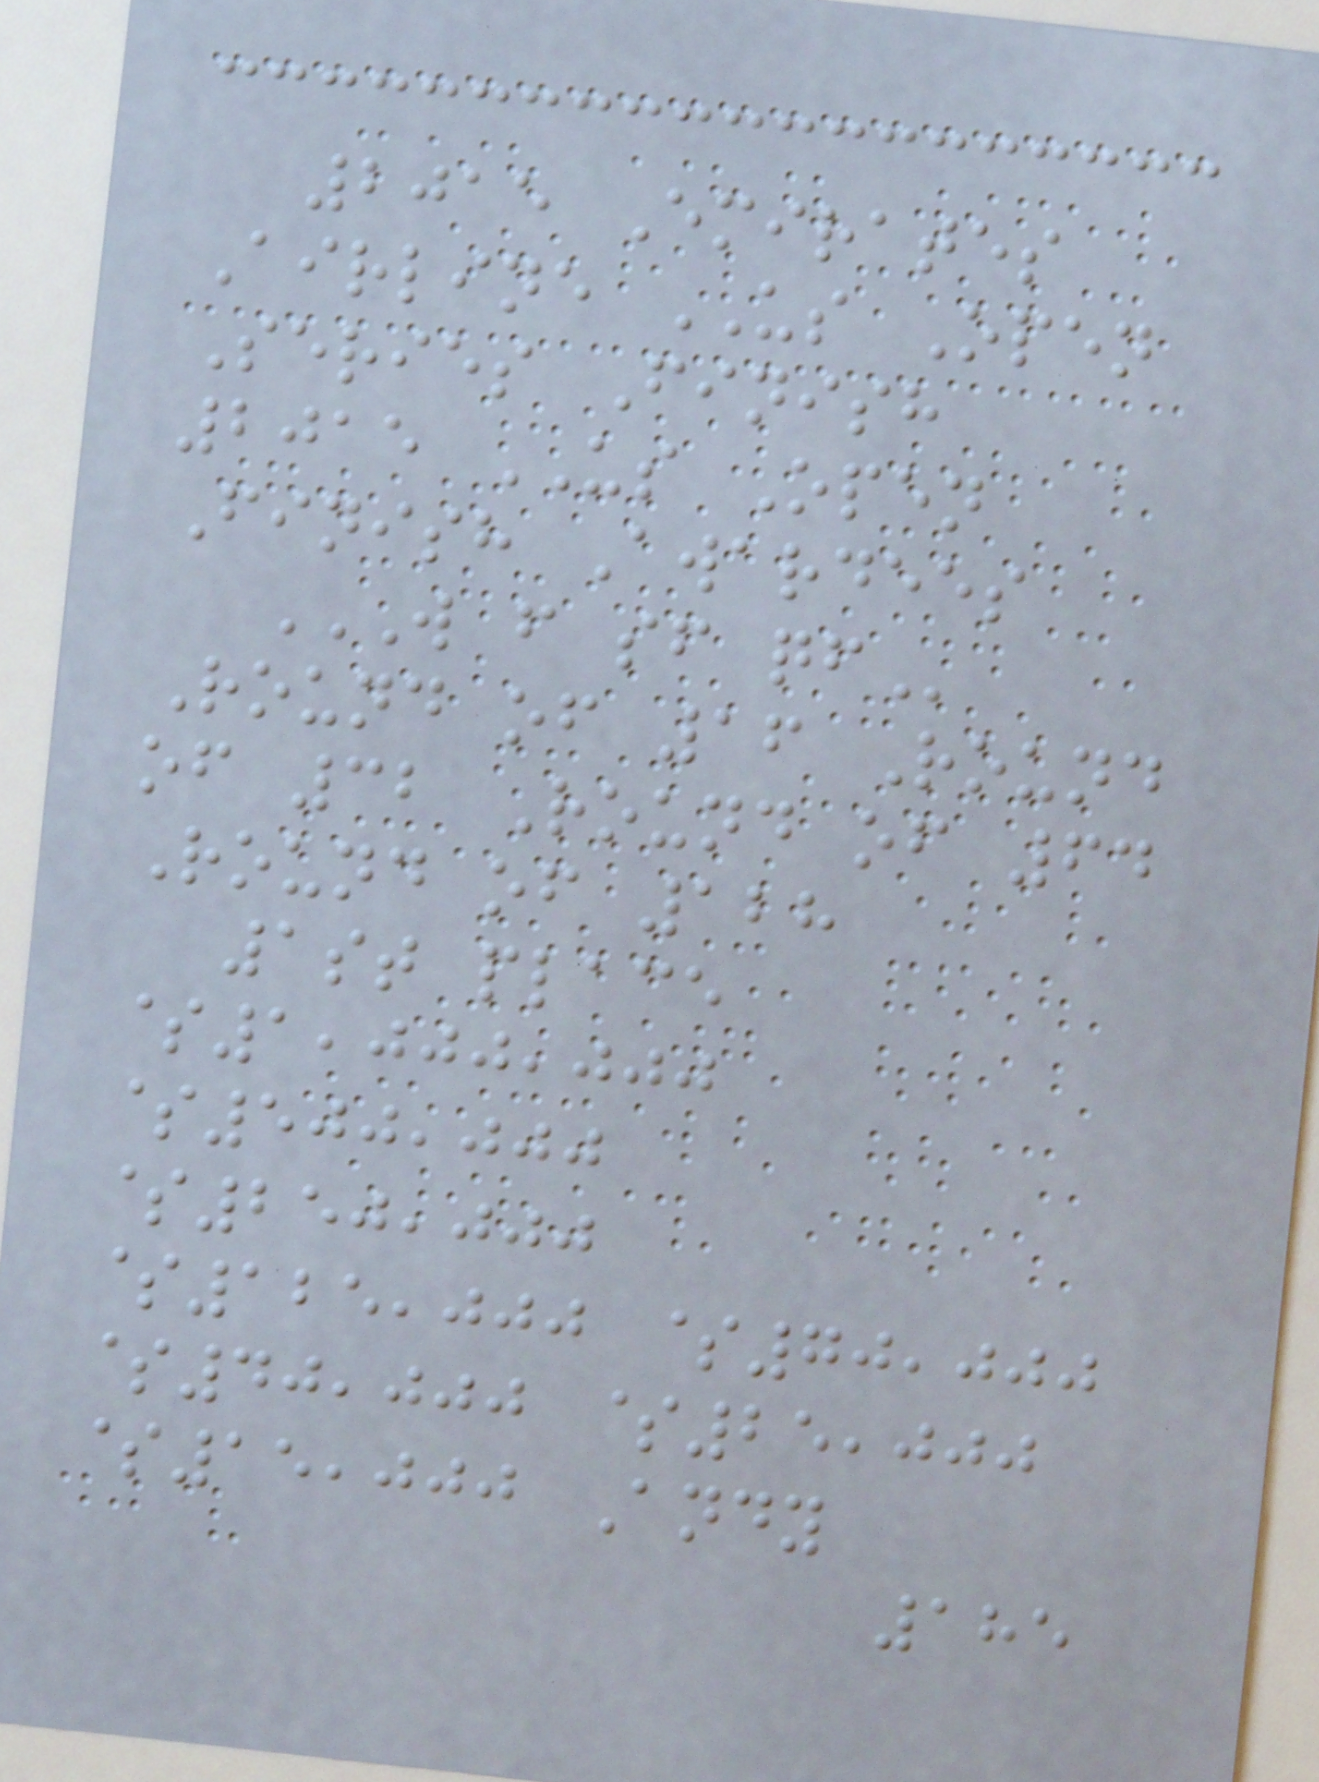2015 Emirates
Airline US Open
Series Finish
2015 US Open
Finish Awardees
W F SF QF
Round of 16 Round
of 32 Round of 64
Round of 128
1st place
$1,000,000
$500,000
$250,000
$125,000 $70,000
$40,000 $25,000
$15,000 Andy
185
